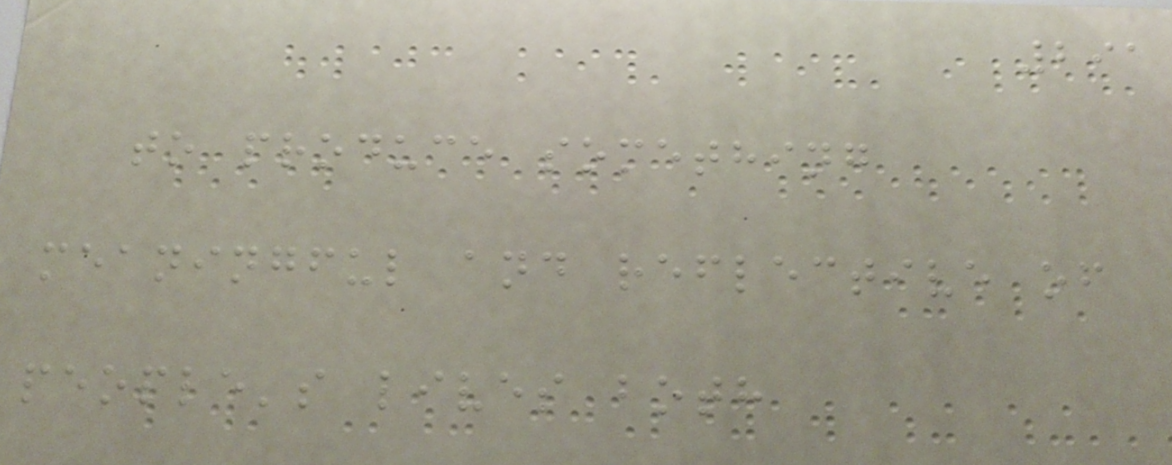291
to produce something
meaningful and reflective of
people's lives both
